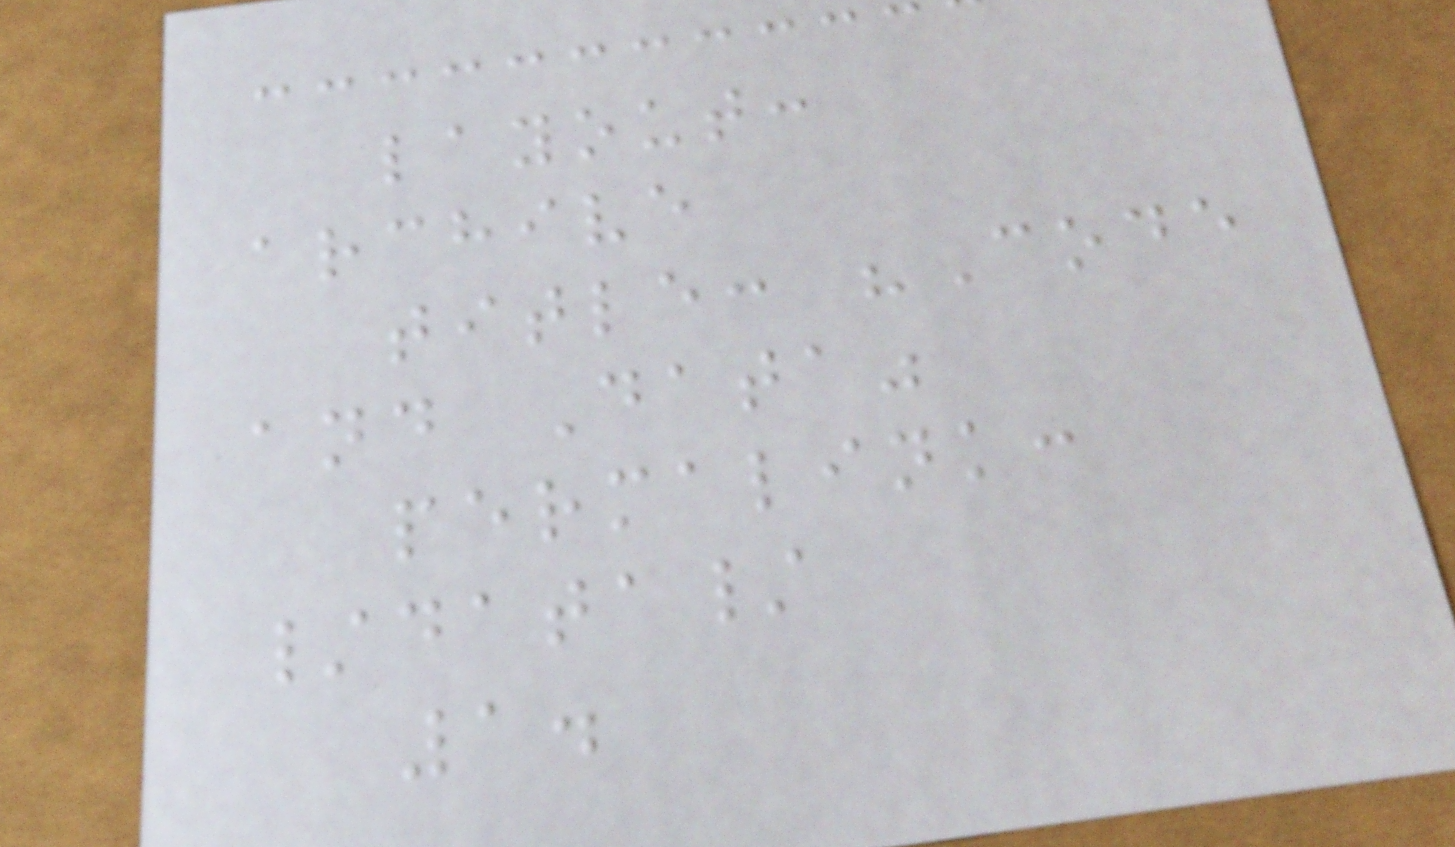layout:
archive
title: "Code
and Data"
permalink:
/data/
1.
